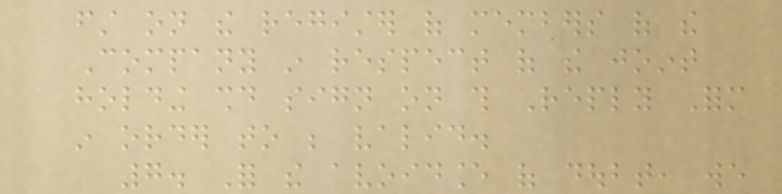first on the register of members of the
Company in respect of the joint
holding should sign on this Reply Form
in order to be valid.
7. For the avoidance of doubt, we
